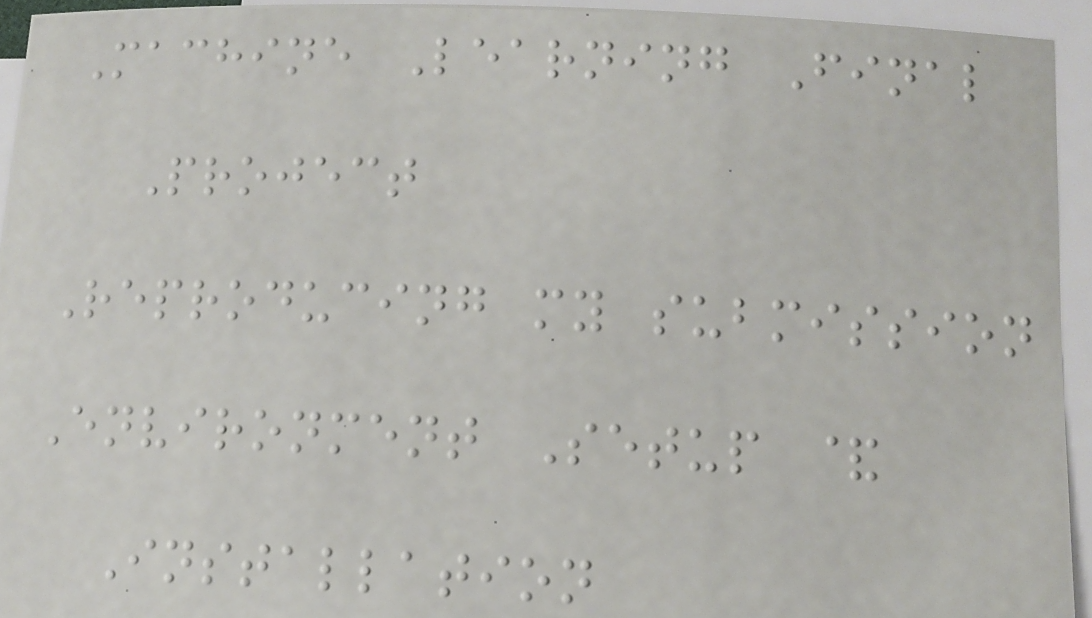Machine Learning Final
Project
Reproducing my submission
Environment Setup &
Installation
